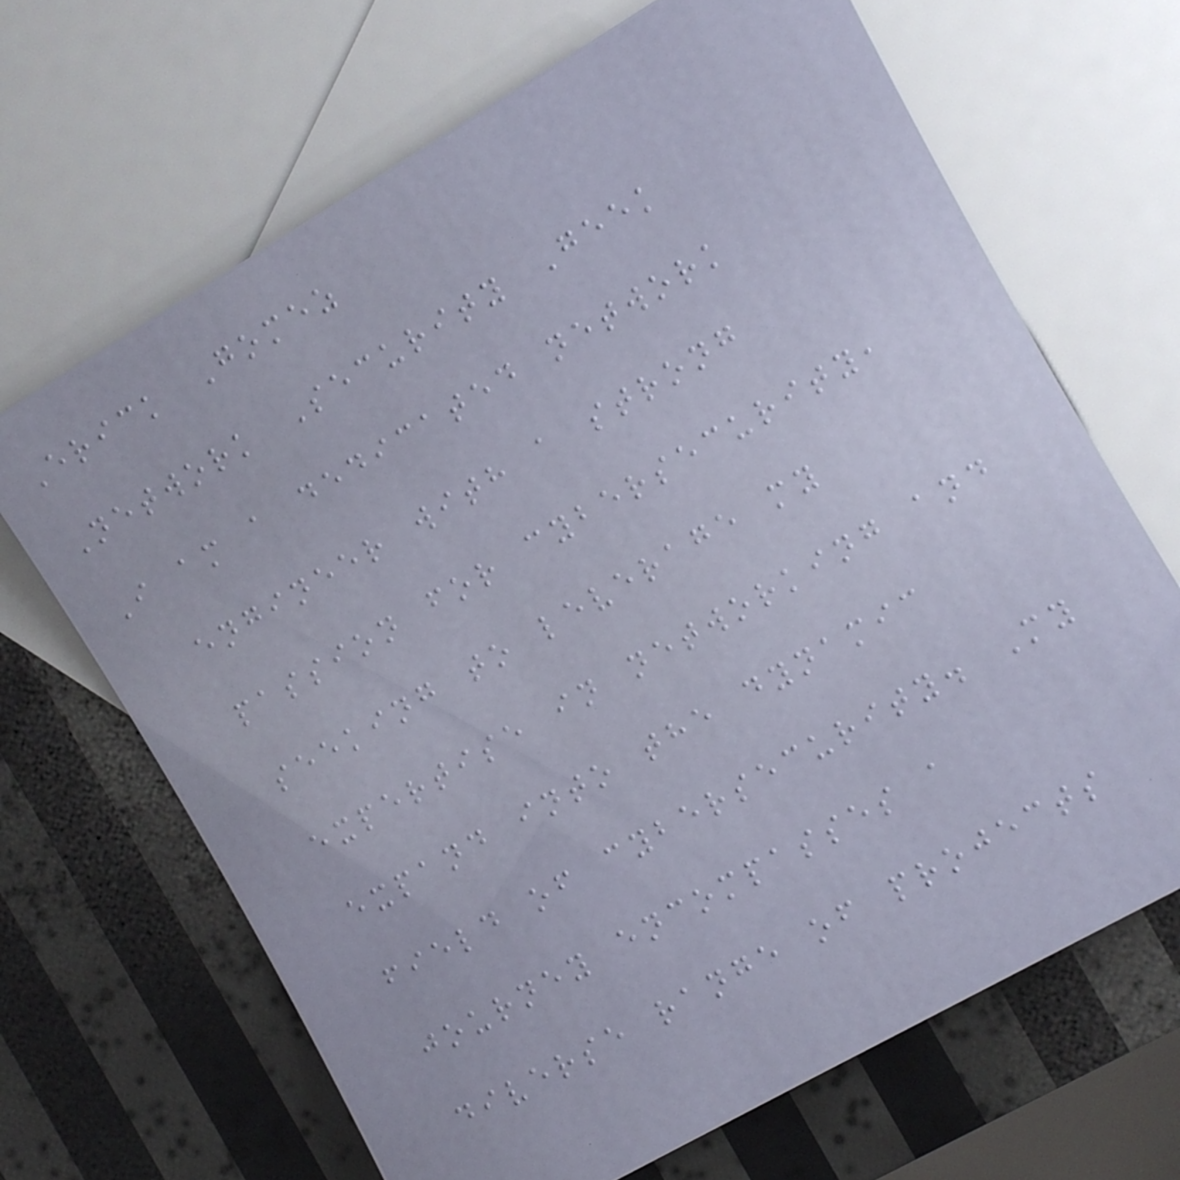Erick Gomez
Network Security Geek
I am a dedicated network
engineer with a strong
passion for cybersecurity,
seeking to leverage my
expertise in networking and
expand into the dynamic
field of cybersecurity. My
journey encompasses a
diverse range of projects
